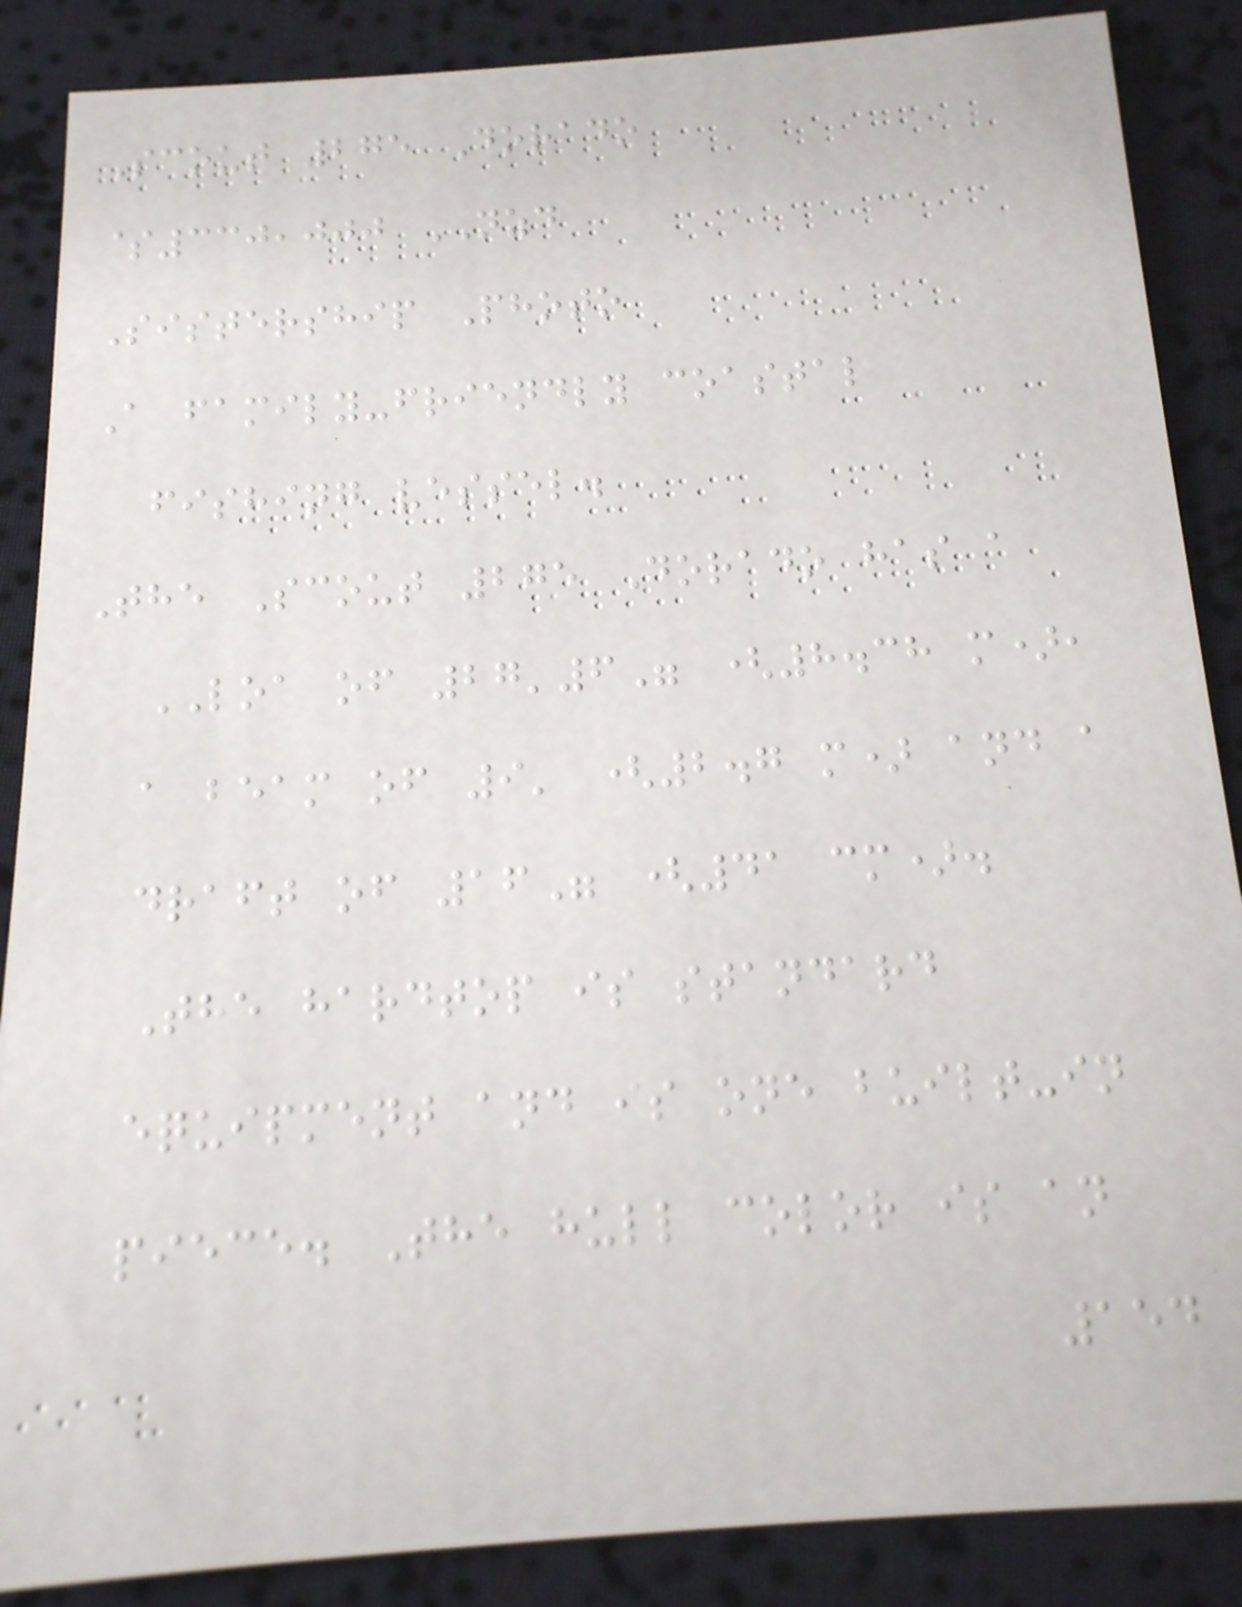Scout 275 Dorado
$330,000 NZD
Sistership Photo
A family-friendly coastal
fishing vessel.
The Scout 275 Dorado has a
LOA of 27'6" (8.38 m),
a beam of 9' (2.7 m) and a
draft of 16" (41 cm).
The hardtop is standard
equipment and is one built-in
piece. The hull color is an
154
